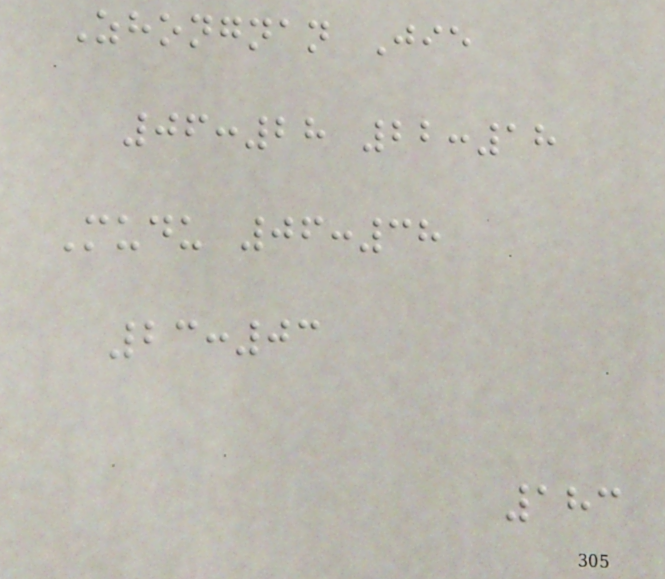Zhongnan Jie
06:28 22:18
Mudu 06:38
23:03
183
